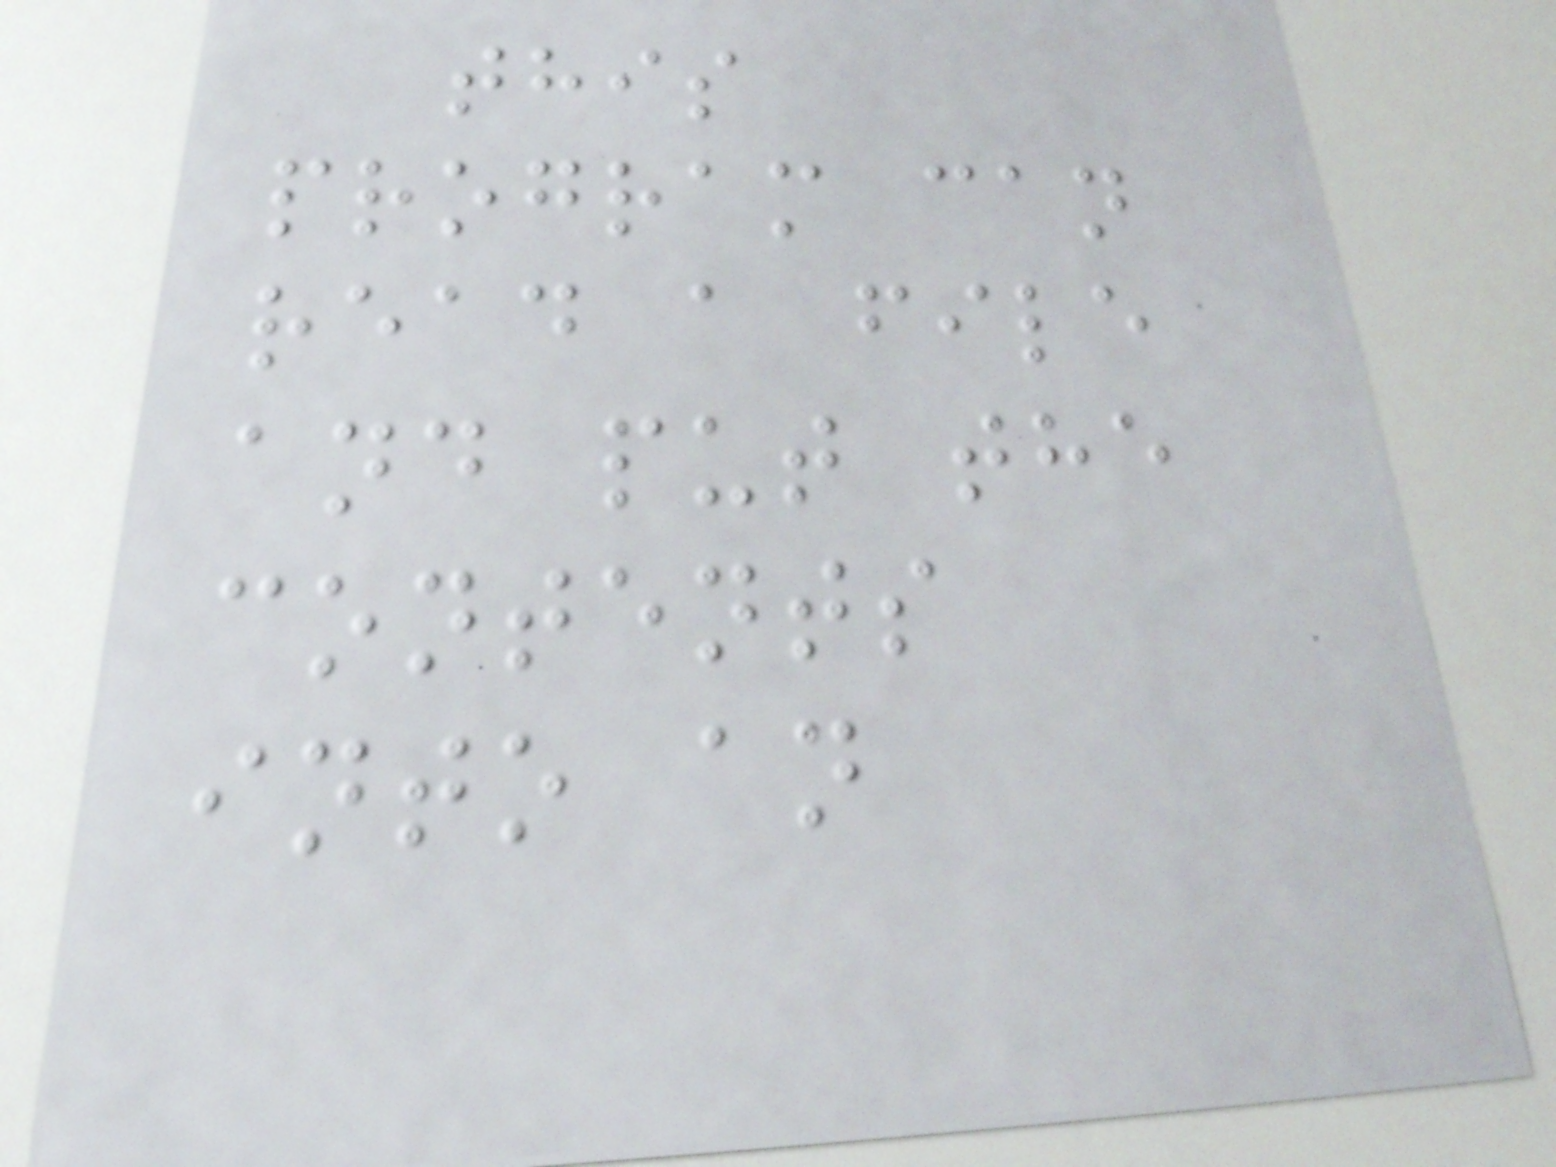this
program can
read a file
and put the
contents
into an
